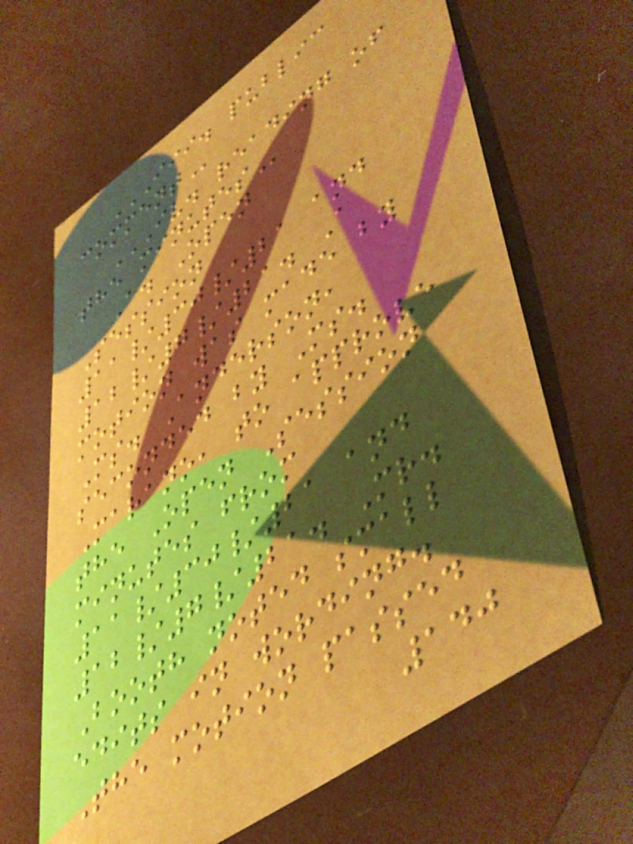III. PUBLIC
COMMENT
IV. READING OF
THE MINUTES
A. Open
Session
11/30/21 and
12/7/21. A
motion was made by
Ms. Anderson,
seconded by Ms.
Marano, to approve
the Open Session
minutes from
11/30/21 and
12/7/21. Mr.
Booth noted small
edits in wording.
The motion passed
140
